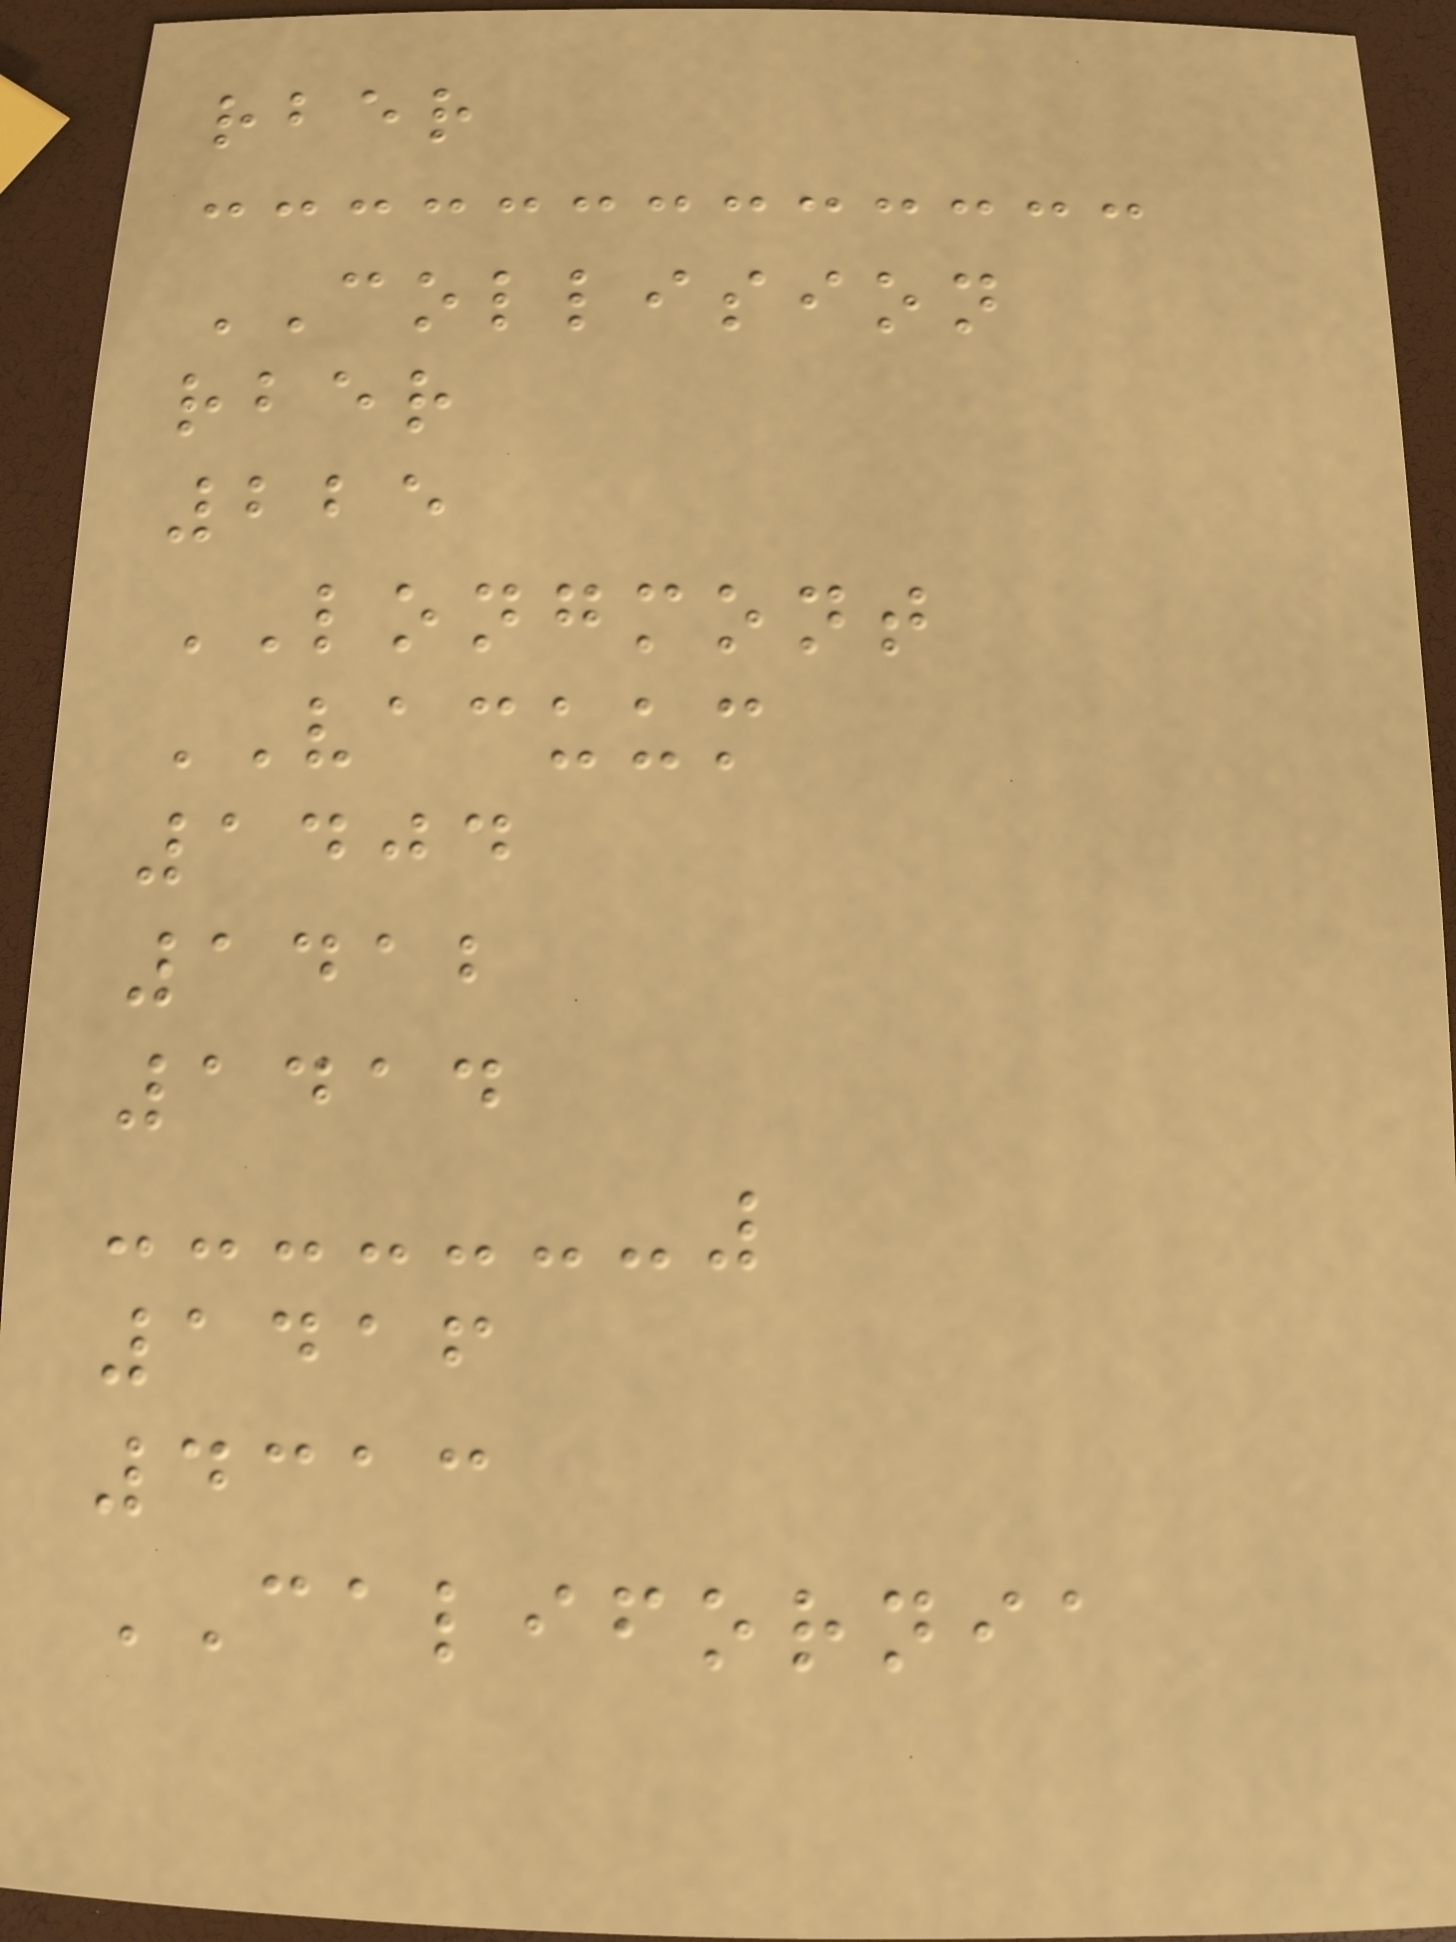rber
COLLISION
rber
225
LONGMONT
VACUUM
1404
1412
1414
1416
4313
CALIFORNIA
